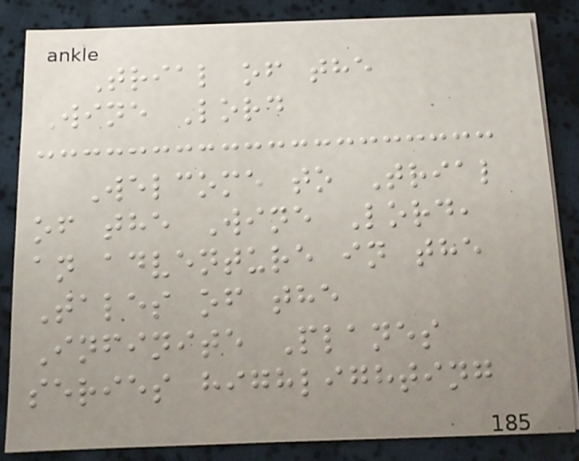Trial of the
Wine Lord
Welcome to Trial
of the Wine Lord,
an adventure in the
Tales of the
Infinite Planes
series highlighting
